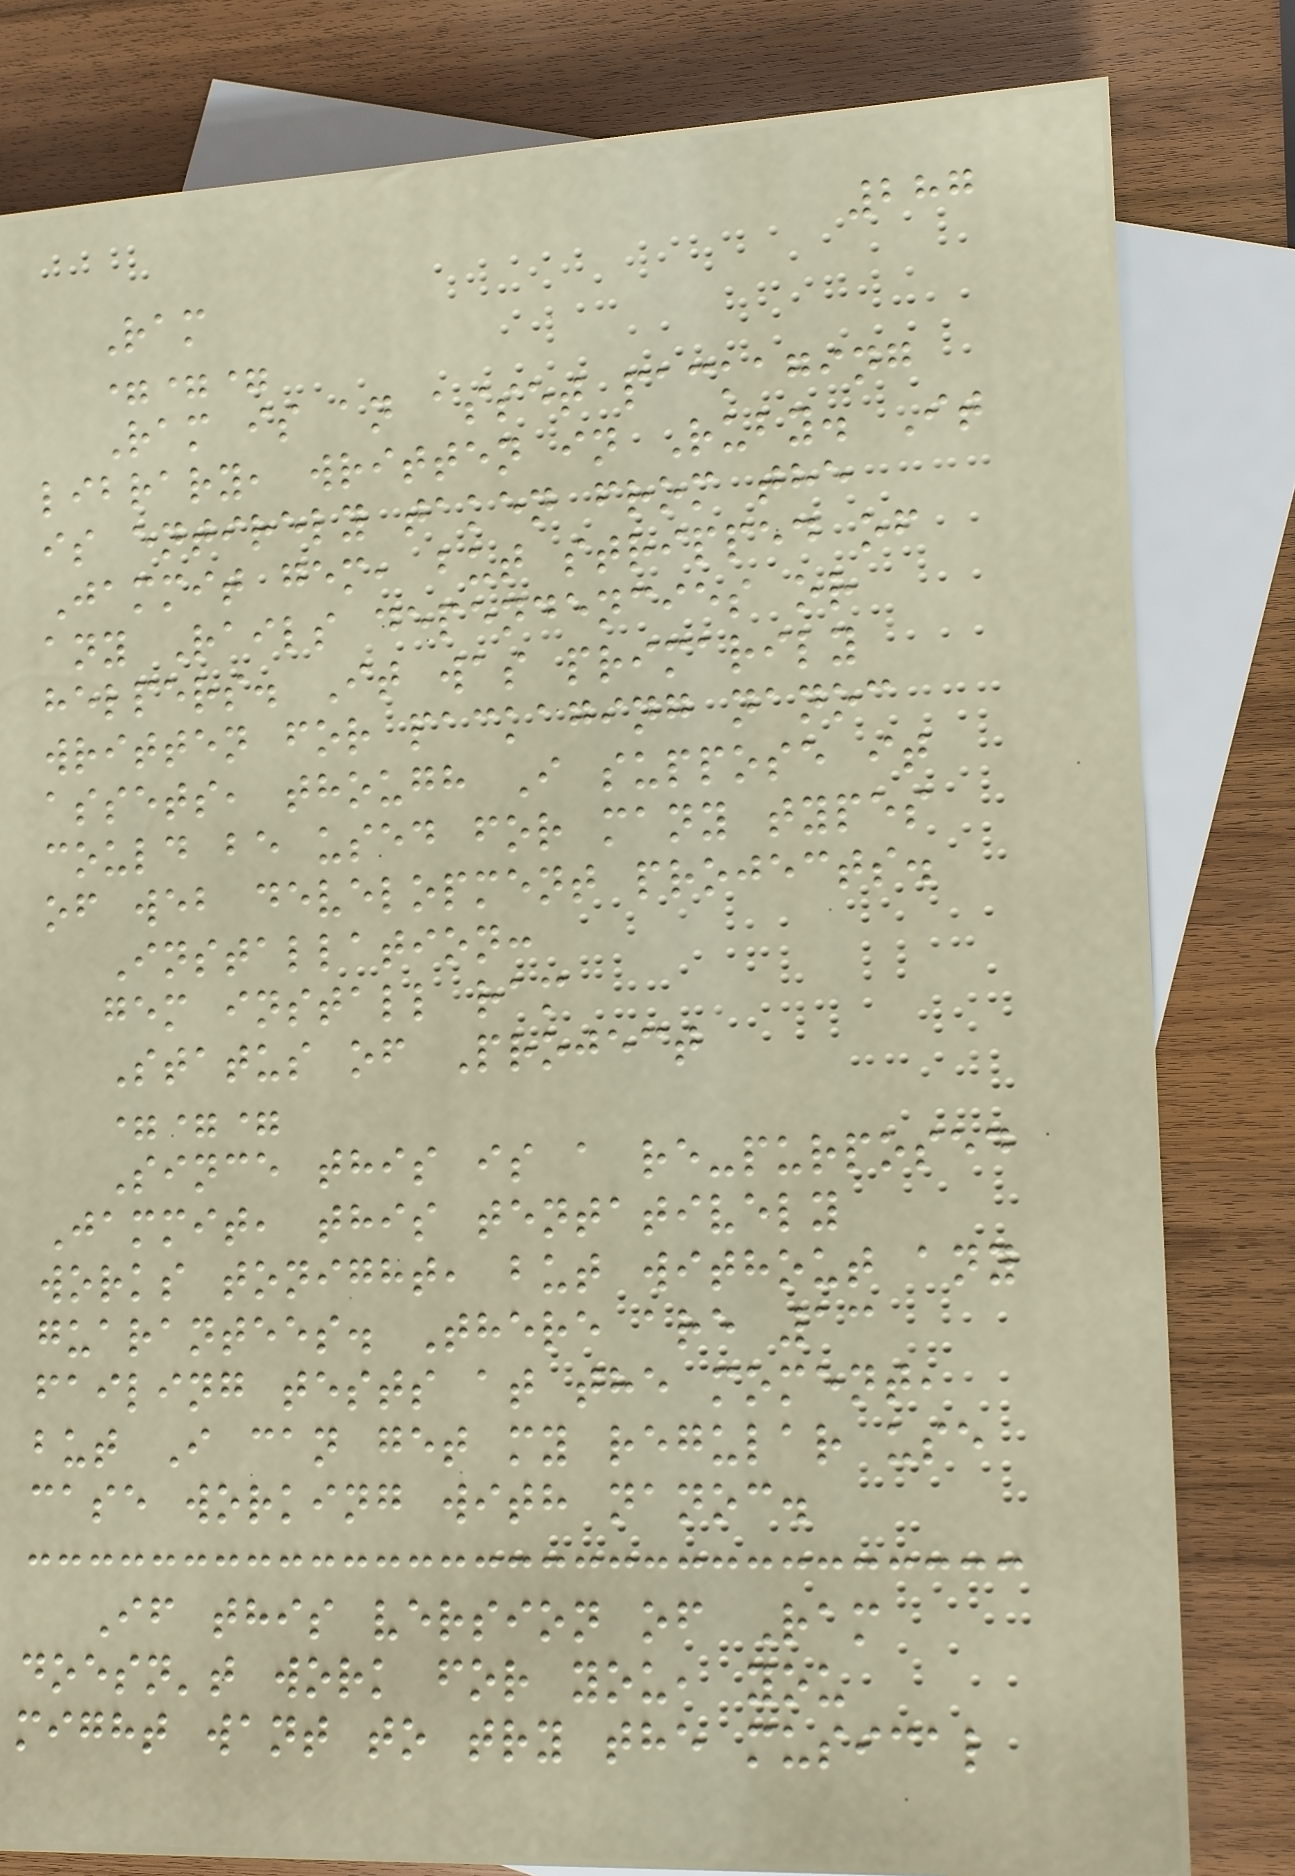287
Ram
===
Ram is an asset packaging
library, written in Ruby. It
is entirely taken from the
Jammit gem, but stripped of
any Rails dependencies or
helpers. It was primarily
written for packaging nanoc
assets, though I suppose it
could be used for many types
of web development projects.
Installation:
gem install ram
Status of Project
===
Since this is a re-purposed
Jammit, this tentatively
works tonight, but without any
guarantees. There are 13
failing tests at the moment,
but I can get my regular use
case working with nanoc.
If this version of Ram
doesn't work for you, you
might want to try the musical
